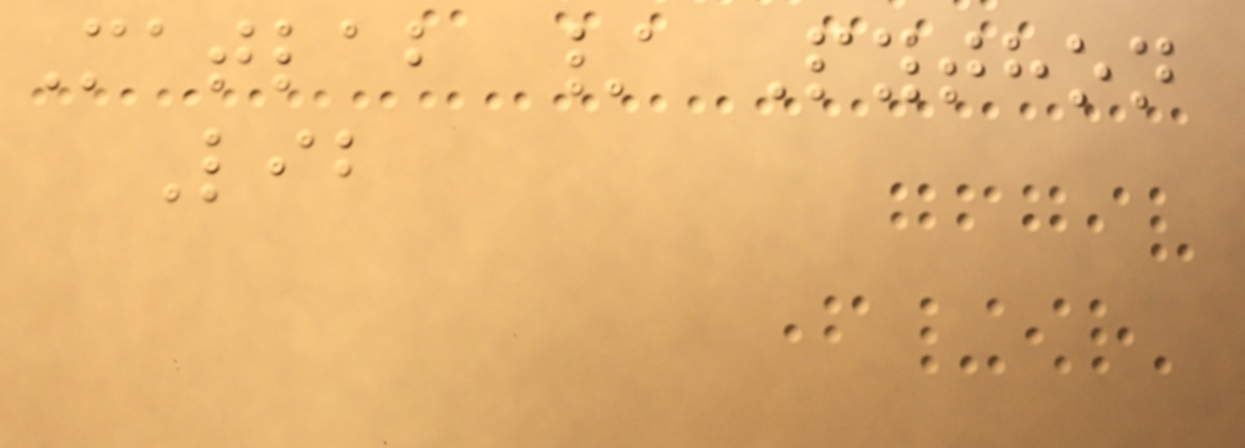Matlab / Python
Lib
